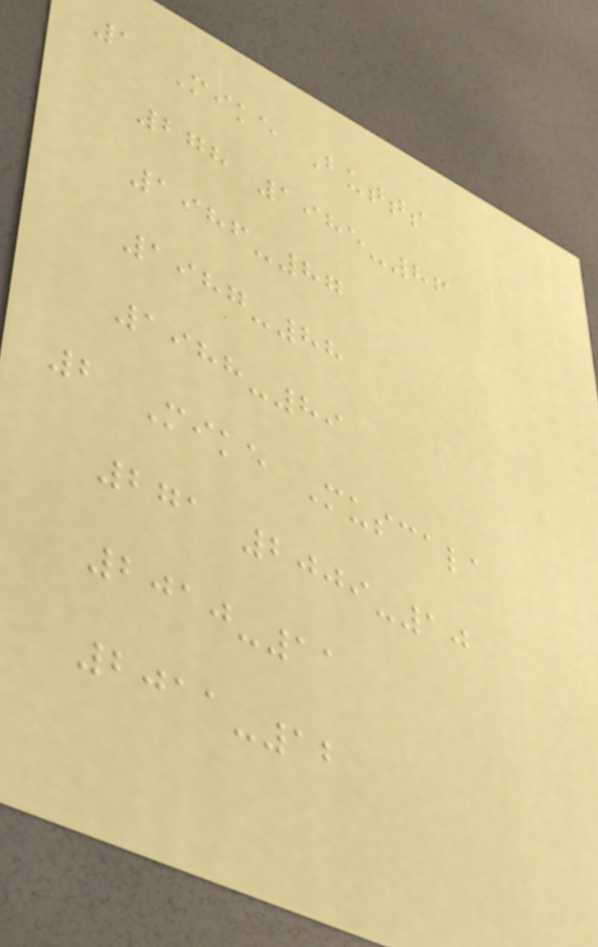1 Mike Butts
278 1985-86
1986-87
1987-88
1988-89
2 Mike Muscala
271 2009-10
2010-11
2011-12
